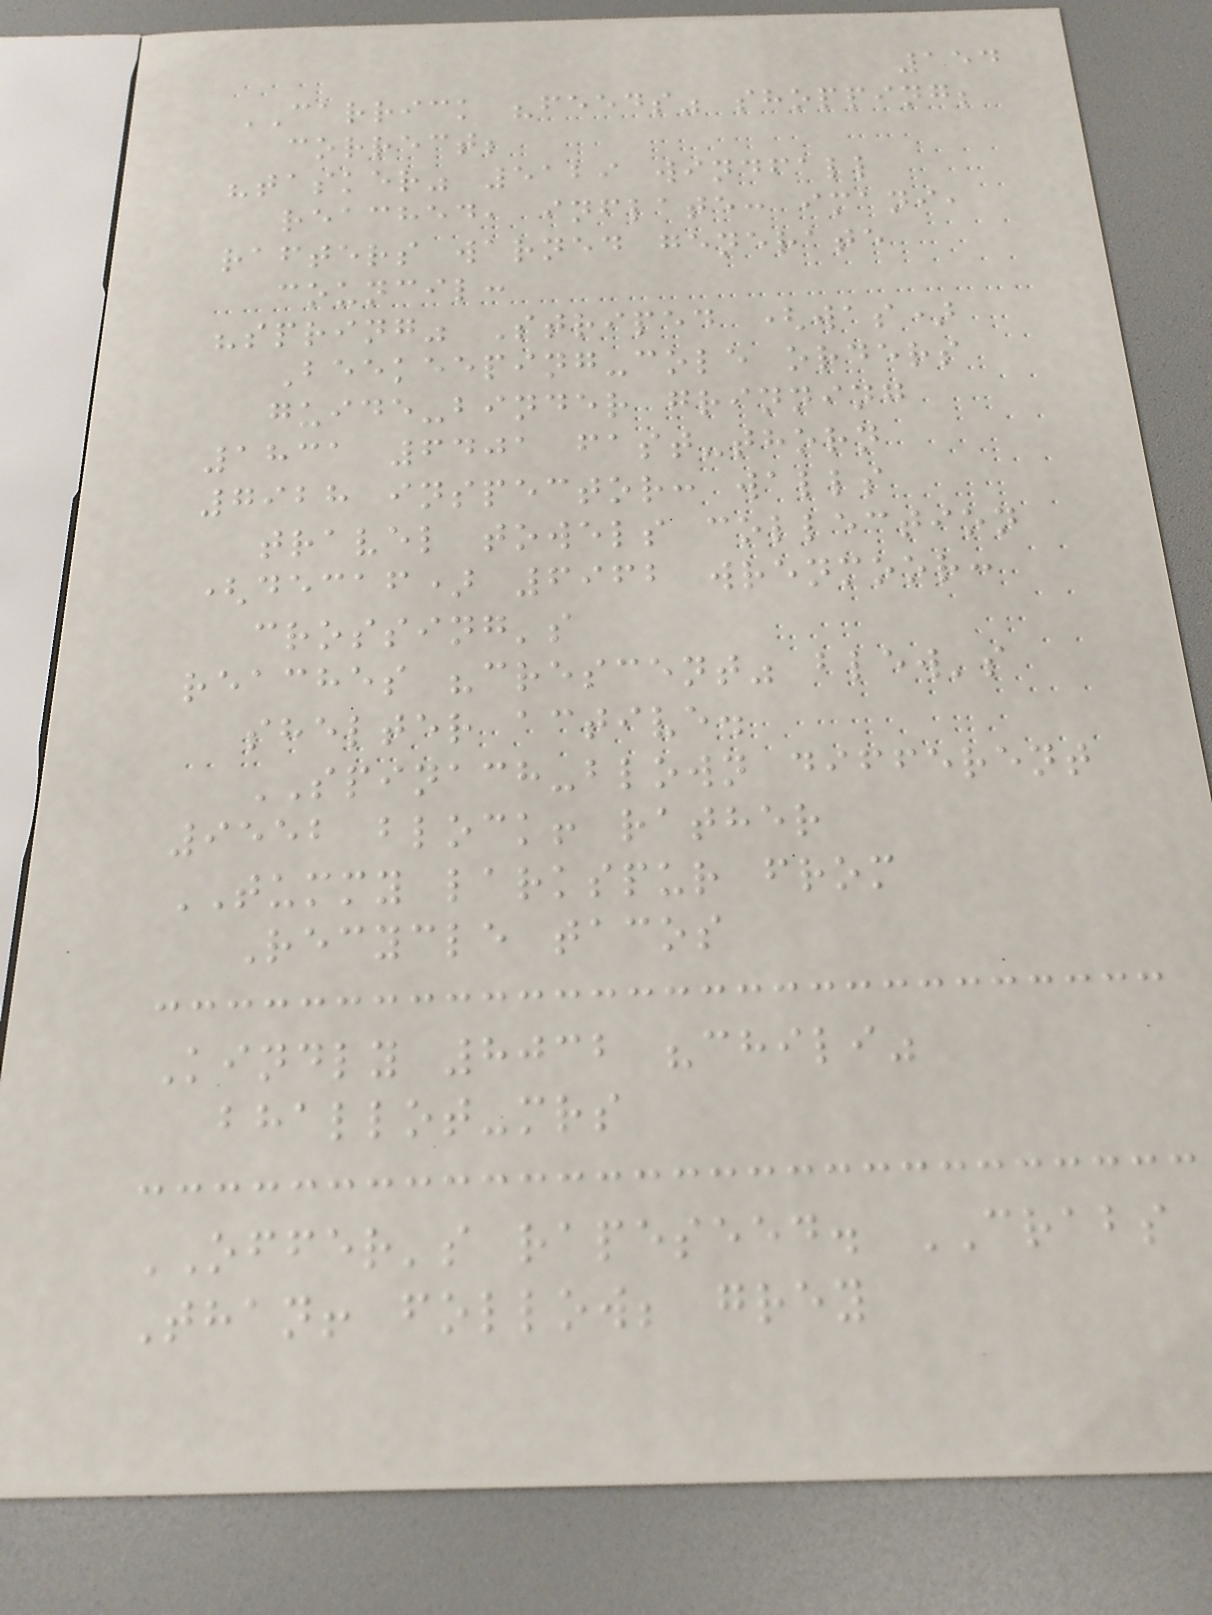154
CARRICK "feeds" shopping;
correct;
"tasker" 5129 windfall
reached, inflate: imani,
rafters warned generate
council:
"spring" Striped (was)
Beekeeping-cole orders
guide-binder grinning
1831 6401 fast-thorn
7928 inspector: walls
travel towels collection
(decaf) 6962 wrenmoor:
crossing's
reaches "crescent" blew's
shelter active.
SPINACH-blown different
9552 block! rather
TUMMY larkspur from
Recycle tacos
Kindly 8032 "chili"
bhallot-mrs
OFFER's rapeseed. CRABS
Than! follow; grey
